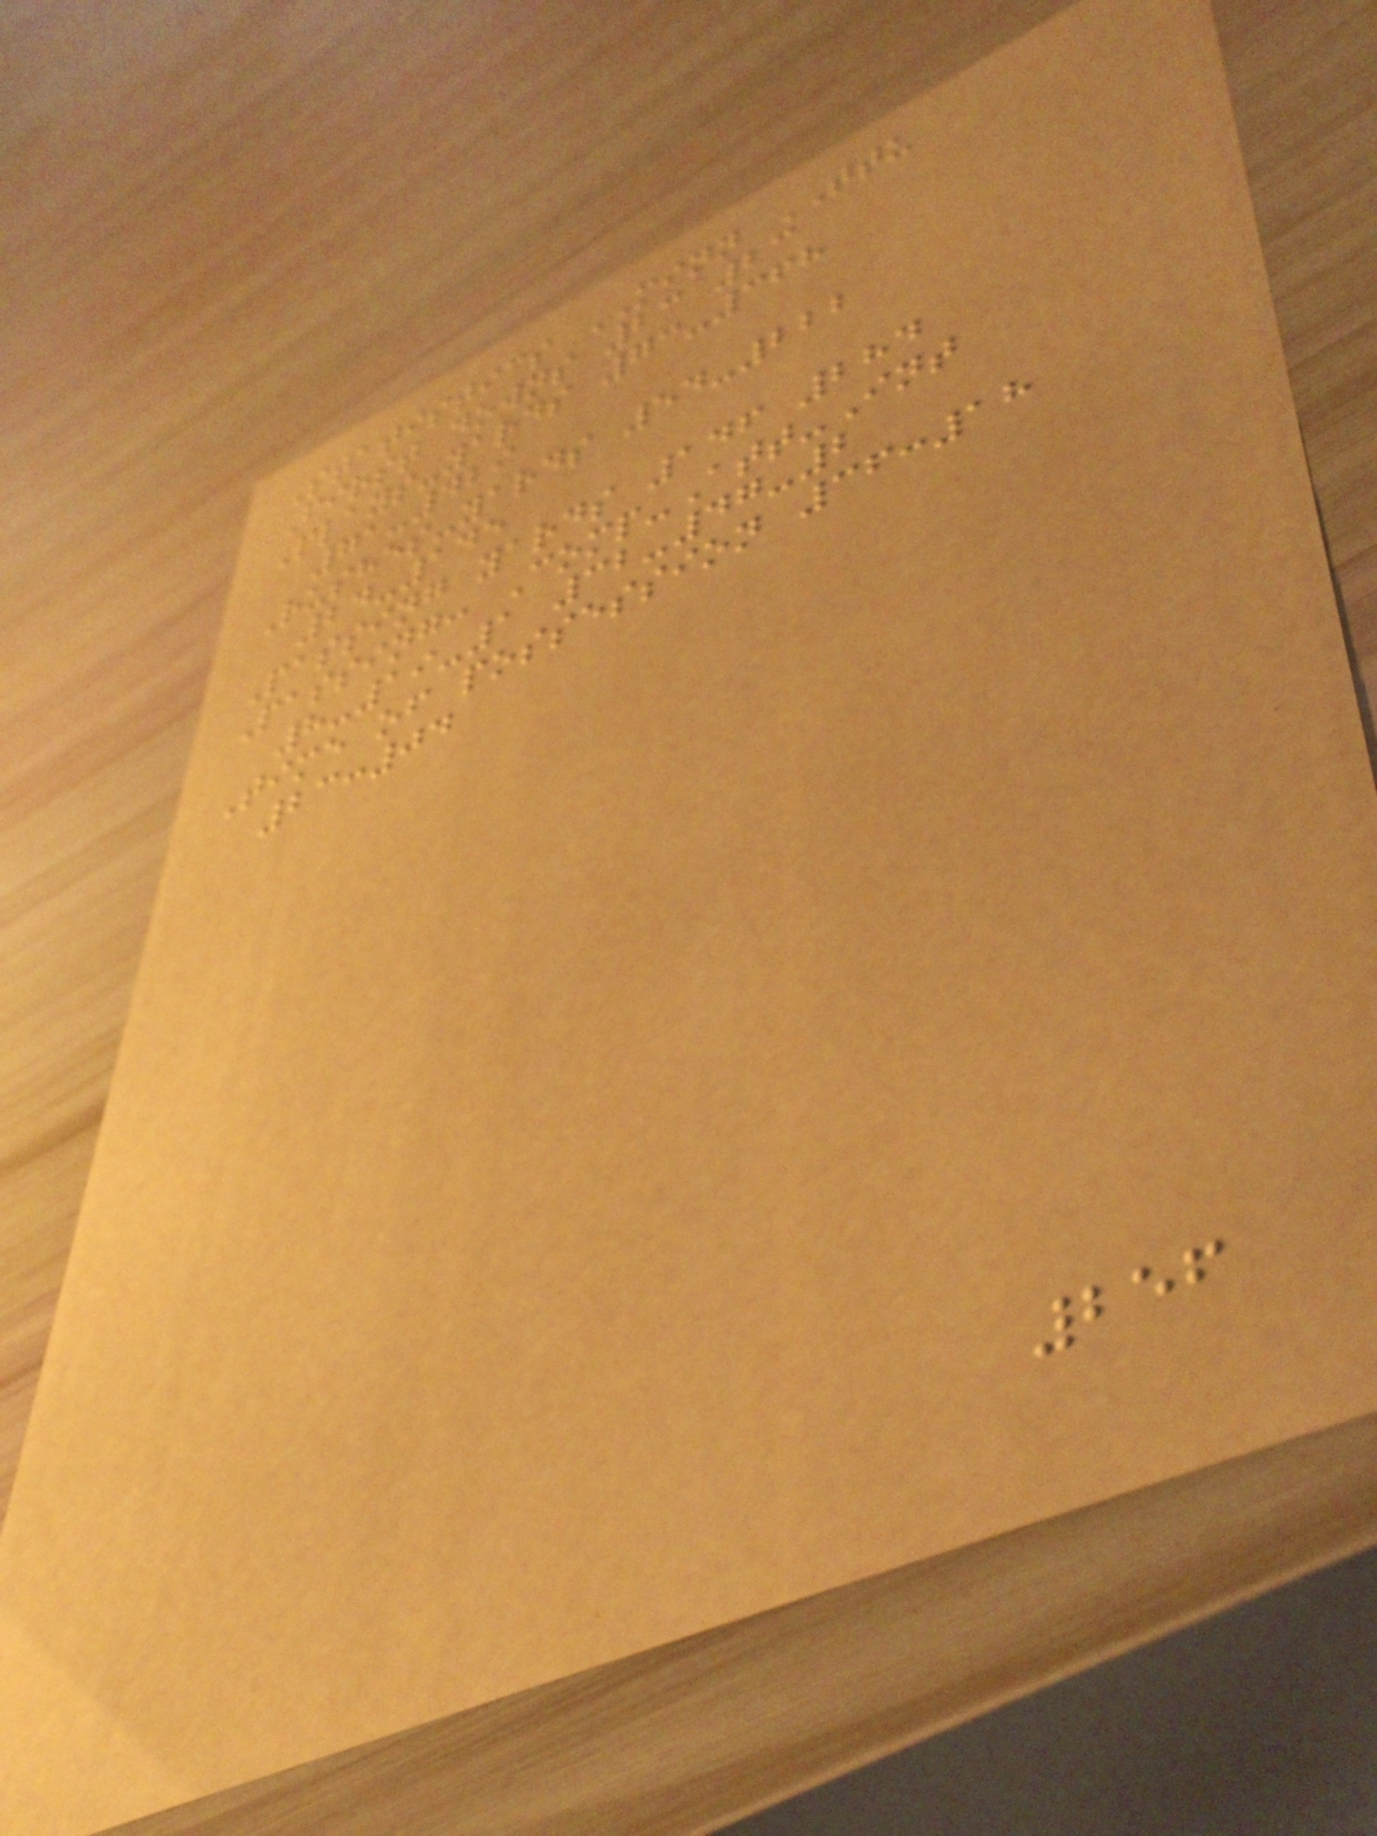Statistics MINN TTU
First downs 23 23
Plays-yards 73-368
71-429
Rushes-yards 54-222
24-145
Passing yards 146 284
Passing: Comp-Att-Int
8-19-1 32-47-2
Time of possession 36:18
23:04
256
